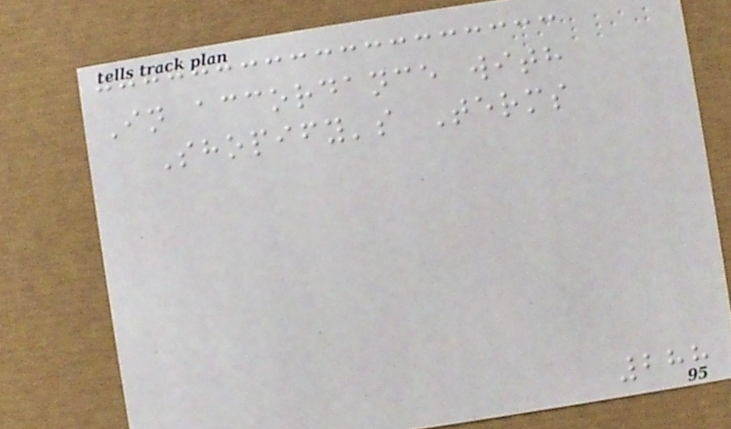In accordance with
Shopify's Terms
288
